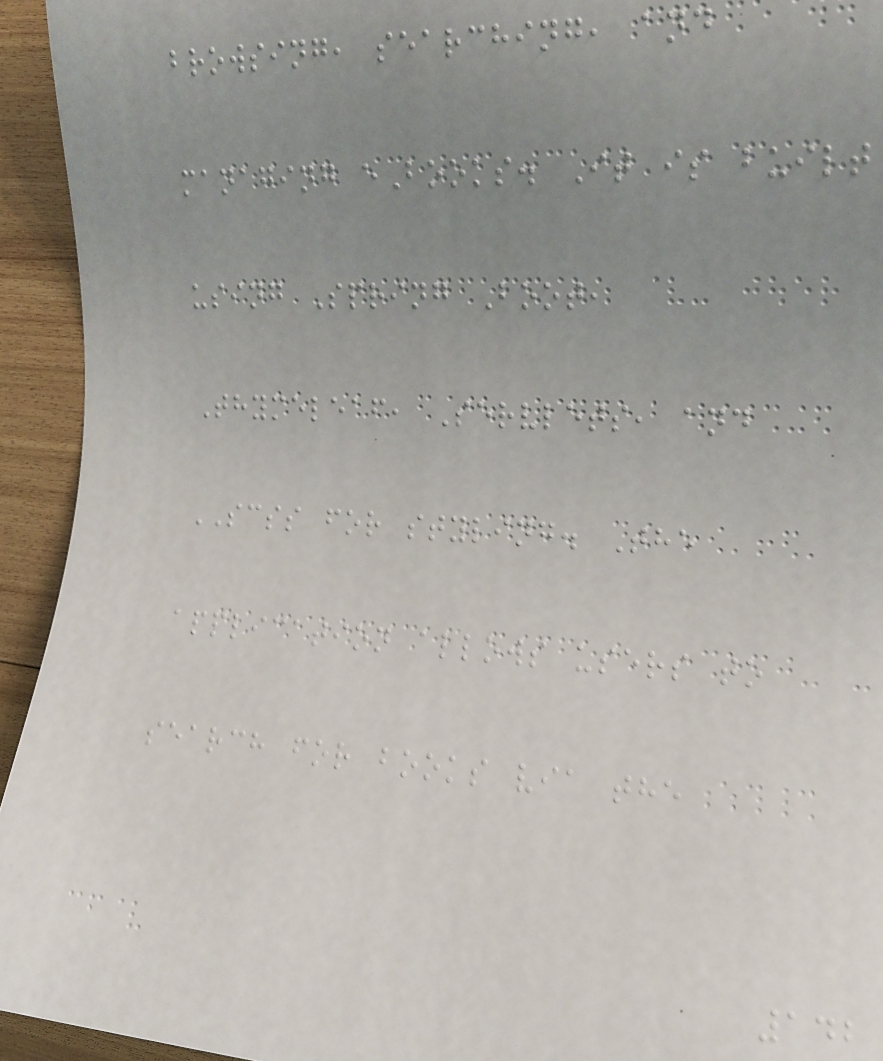browsing, searching, and
managing eBooks. It is built
using Spring Boot,
Thymeleaf, Servlets, and
SCSS for styling. The
application allows users to
search for books via the
142
